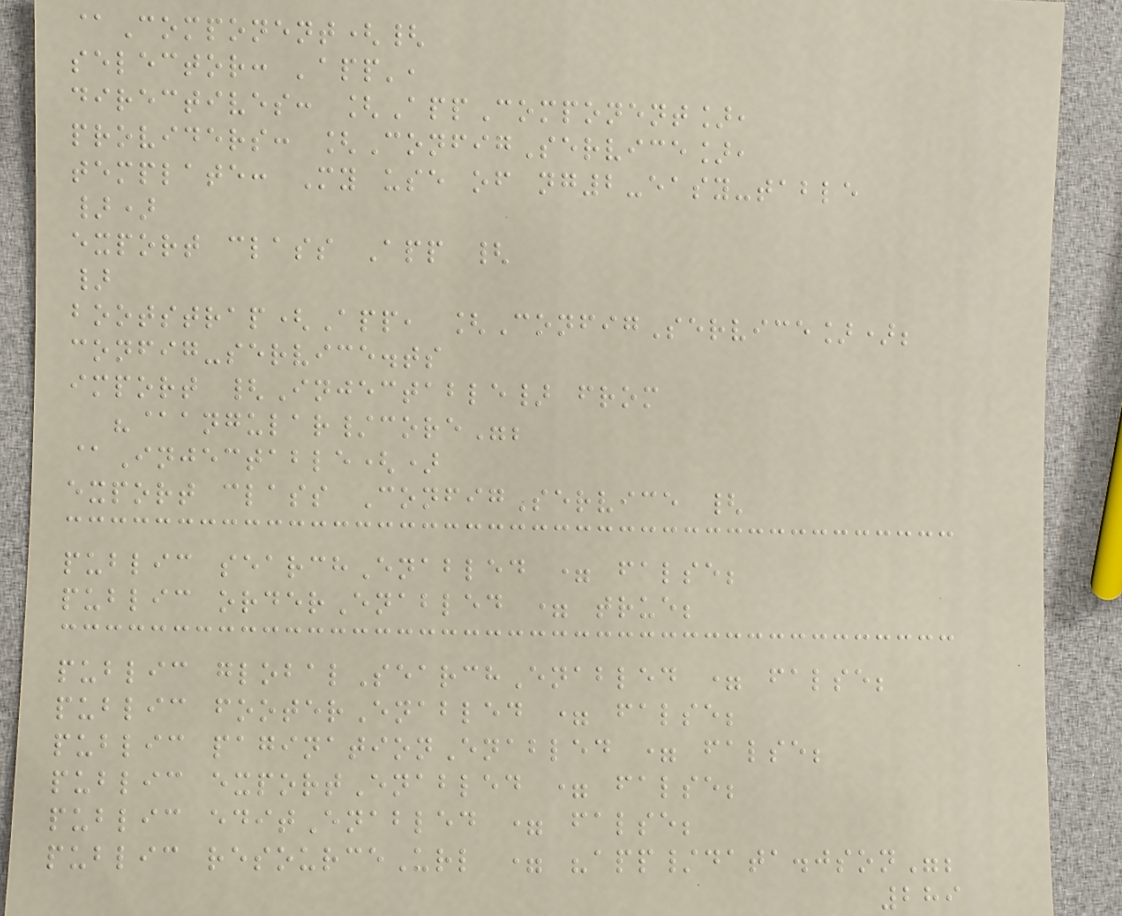@Component({
selector: 'app',
directives: [AppComponent],
providers: [ConfigService],
template: My use of ng2-easy-table
})
export class App {
}
bootstrap(App, [ConfigService]);
config-service.ts
import {Injectable} from
"@angular/core";
@Injectable()
export class ConfigService {
public searchEnabled = false;
public orderEnabled = true;
public globalSearchEnabled = false;
public footerEnabled = false;
public paginationEnabled = false;
public exportEnabled = false;
public editEnabled = false;
public resourceUrl = "app/data.json";
289
